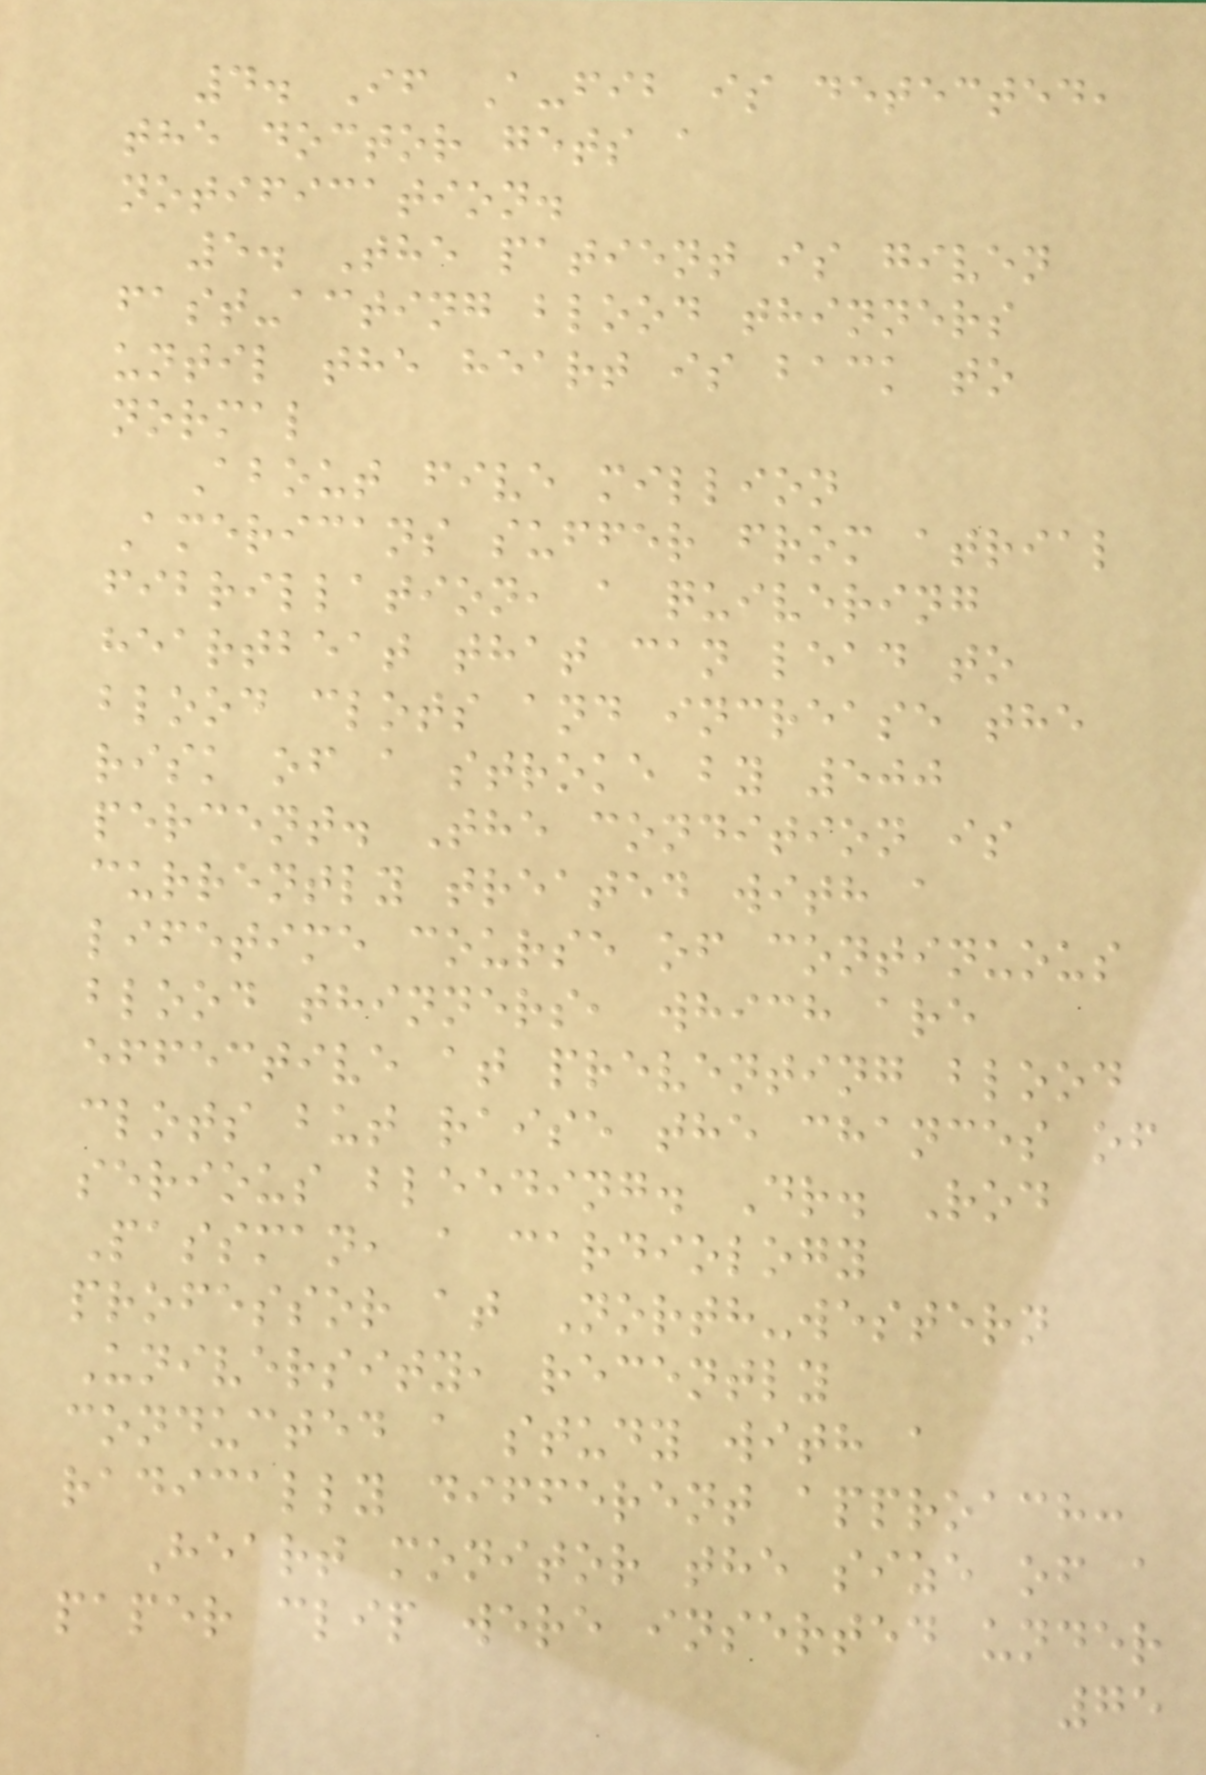4. If A-fib is detected,
the doctor gets a
notification.
5. The patient is given
fast-acting blood thinners
until the heart is back to
normal
About five million
Americans suffer from atrial
fibrillation, a quivering
heartbeat that can lead to
blood clots and increase the
risk of a stroke by 500
percent. The condition is
currently treated with a
lifetime course of continuous
blood thinners, which are
effective at preventing blood
clots but raise the chances of
serious bleeding. Dr. Rod
Passman, a cardiology
professor at North-western
University, recently
conducted a study with a
radically different approach:
Heart monitor the size of a
paper clip were inserted under
75
